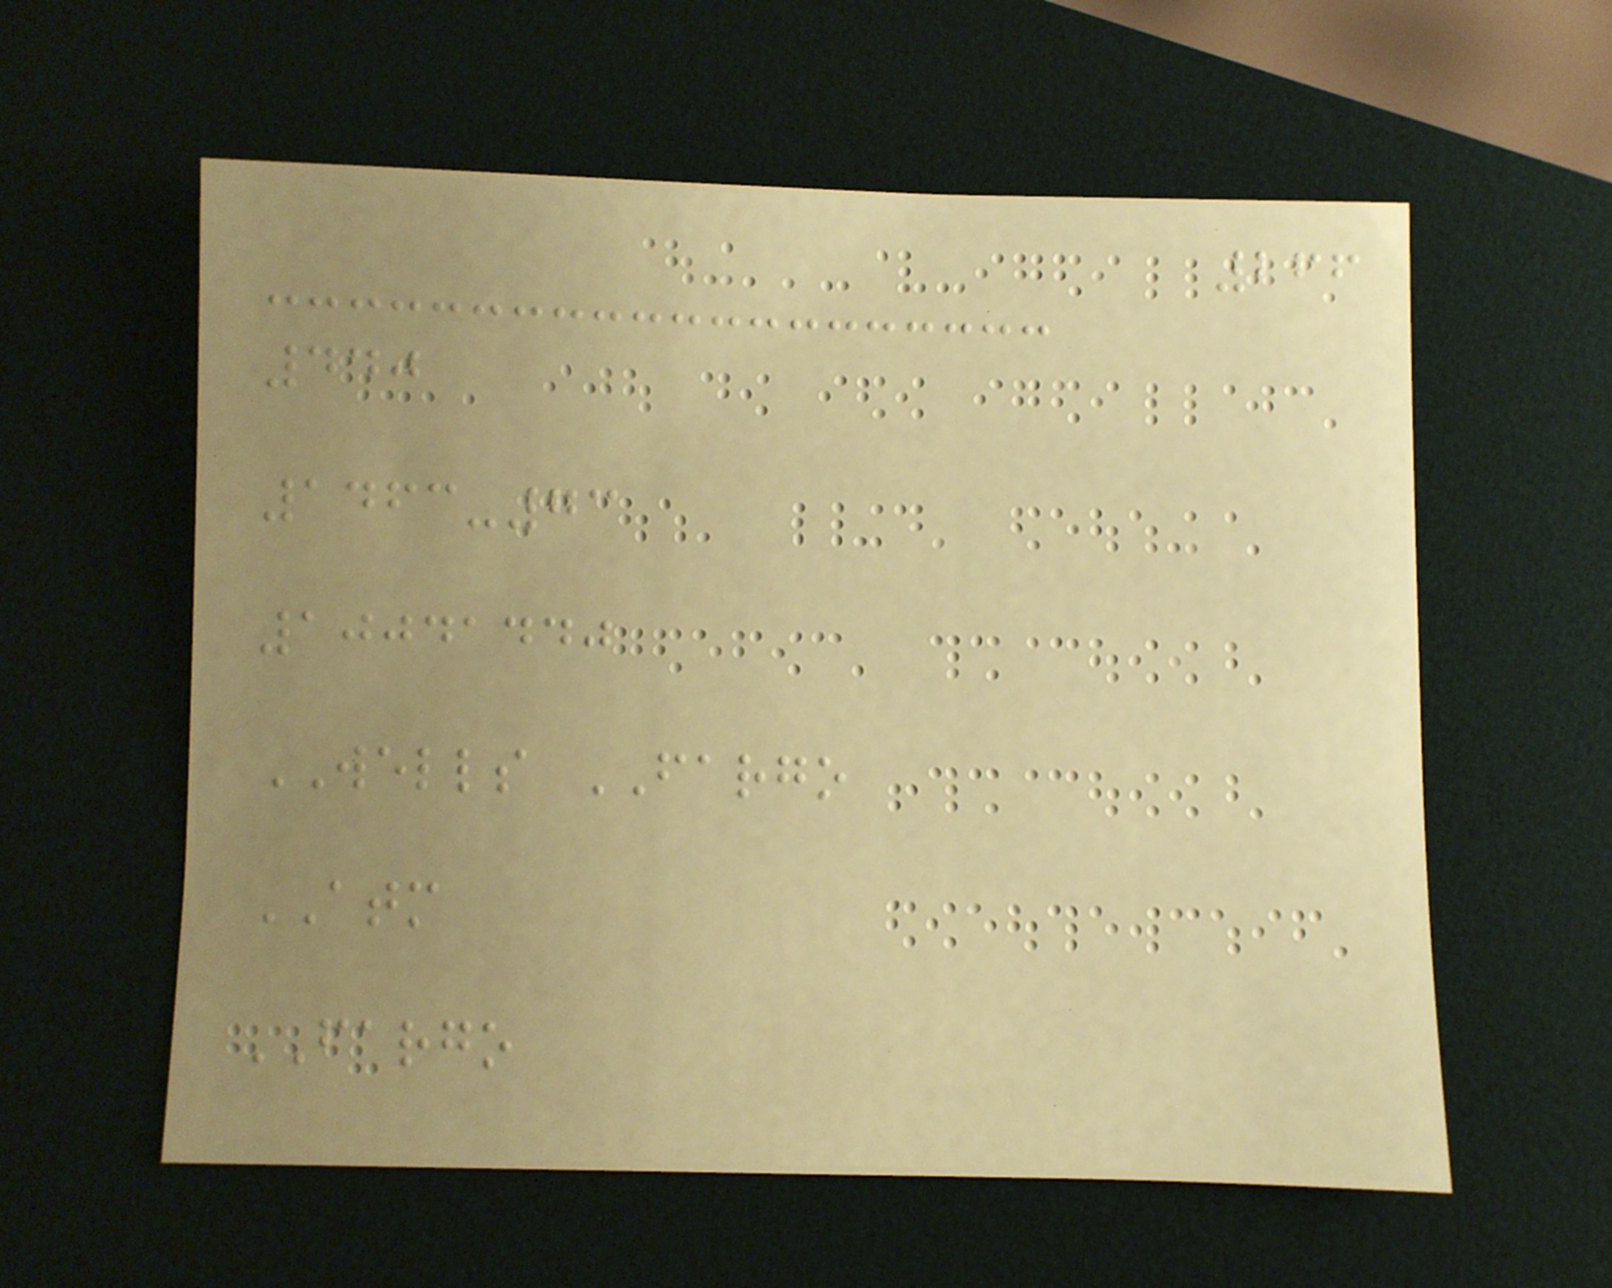266
440
1463-73
10041440
WELLS FARGO
ATM
FARGO
